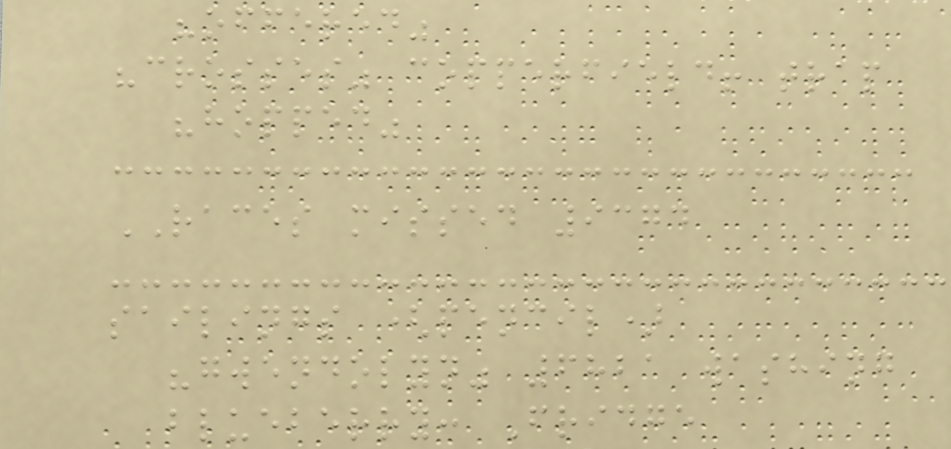"offered"
"crosses" copperfield! trap
"hopped"
RACES missed 9374
sailings (pencil)
"gwendolyn" 6821 washing
blueberry: Fridge
